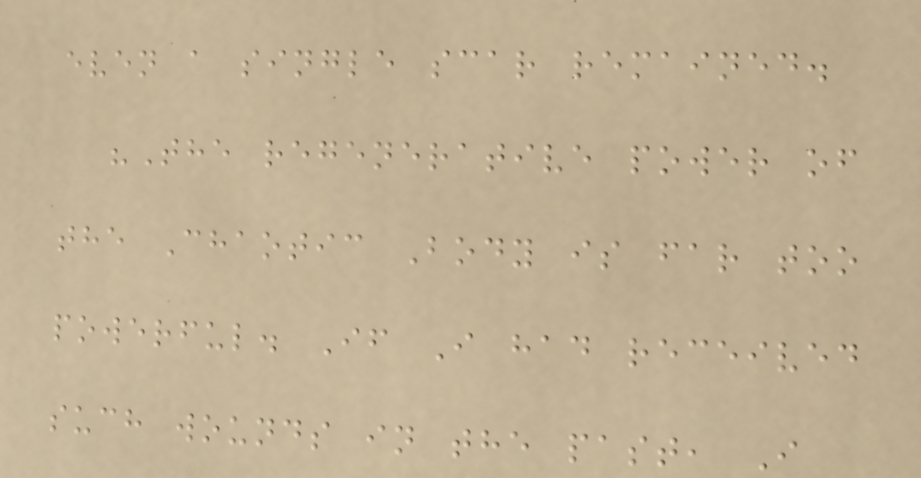even a single scar remained.
"The regenerative power of
the Chaotic Body is far too
powerful. If I had received
such wounds in the past, I
